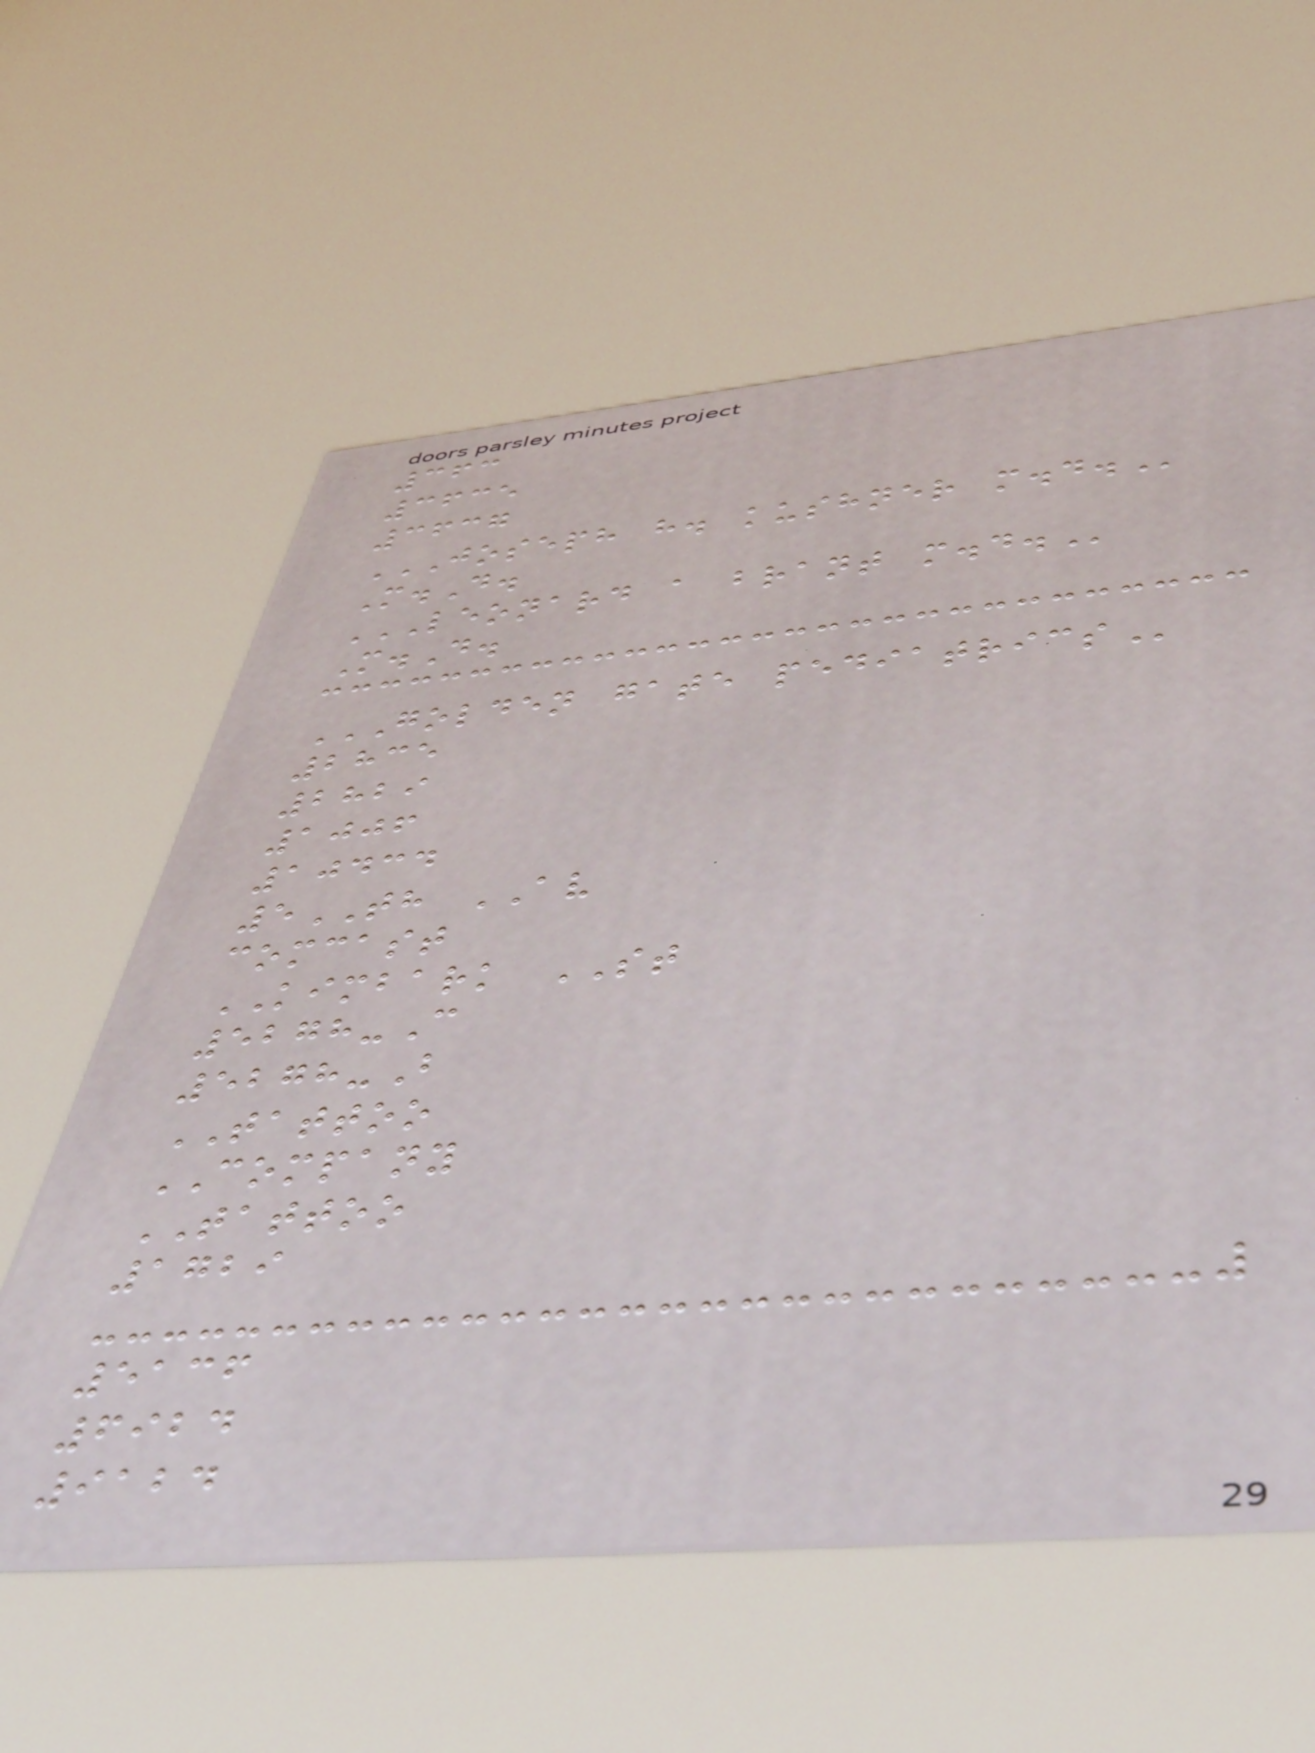363
3635
3637
JOSEPH H. KUSHNER M.D.
M.D.
LEONARD A BRANT M.D.
M.D.
GOLDEN GATE PEDIATRICS
2835
2829
1006
10434
5TH AV
comcast
KIMBARK ST
5278-C
5278-B
TATTOO
COMPANY
TATTOO
1729
5136
6924
9124
